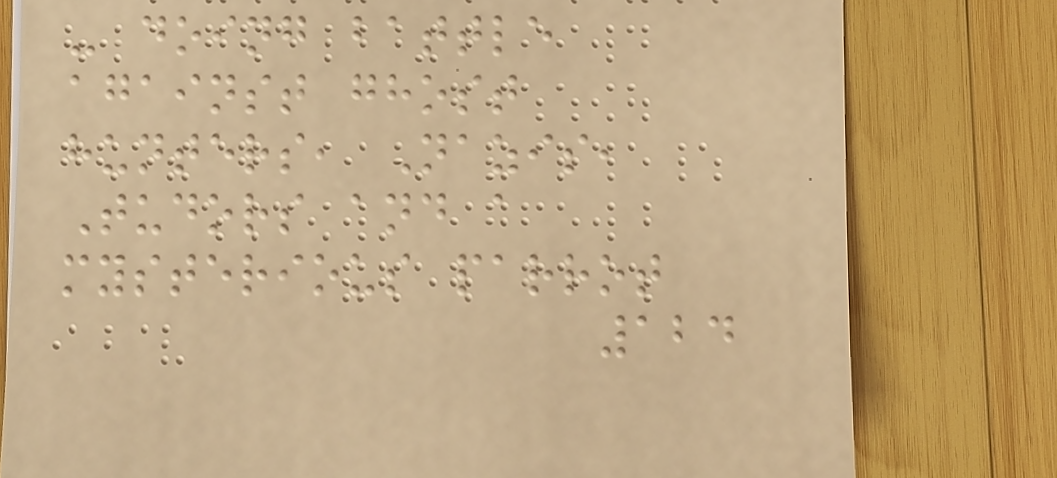- doing battle
against ghost
hunters, Nazis,
Tudors and a
mysterious parrot
124
